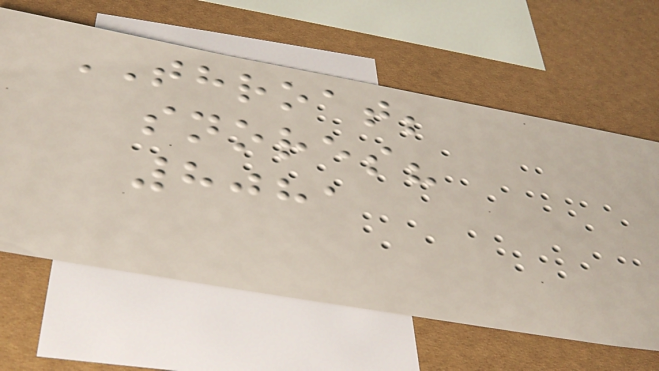THROAT;
snores?
8081
